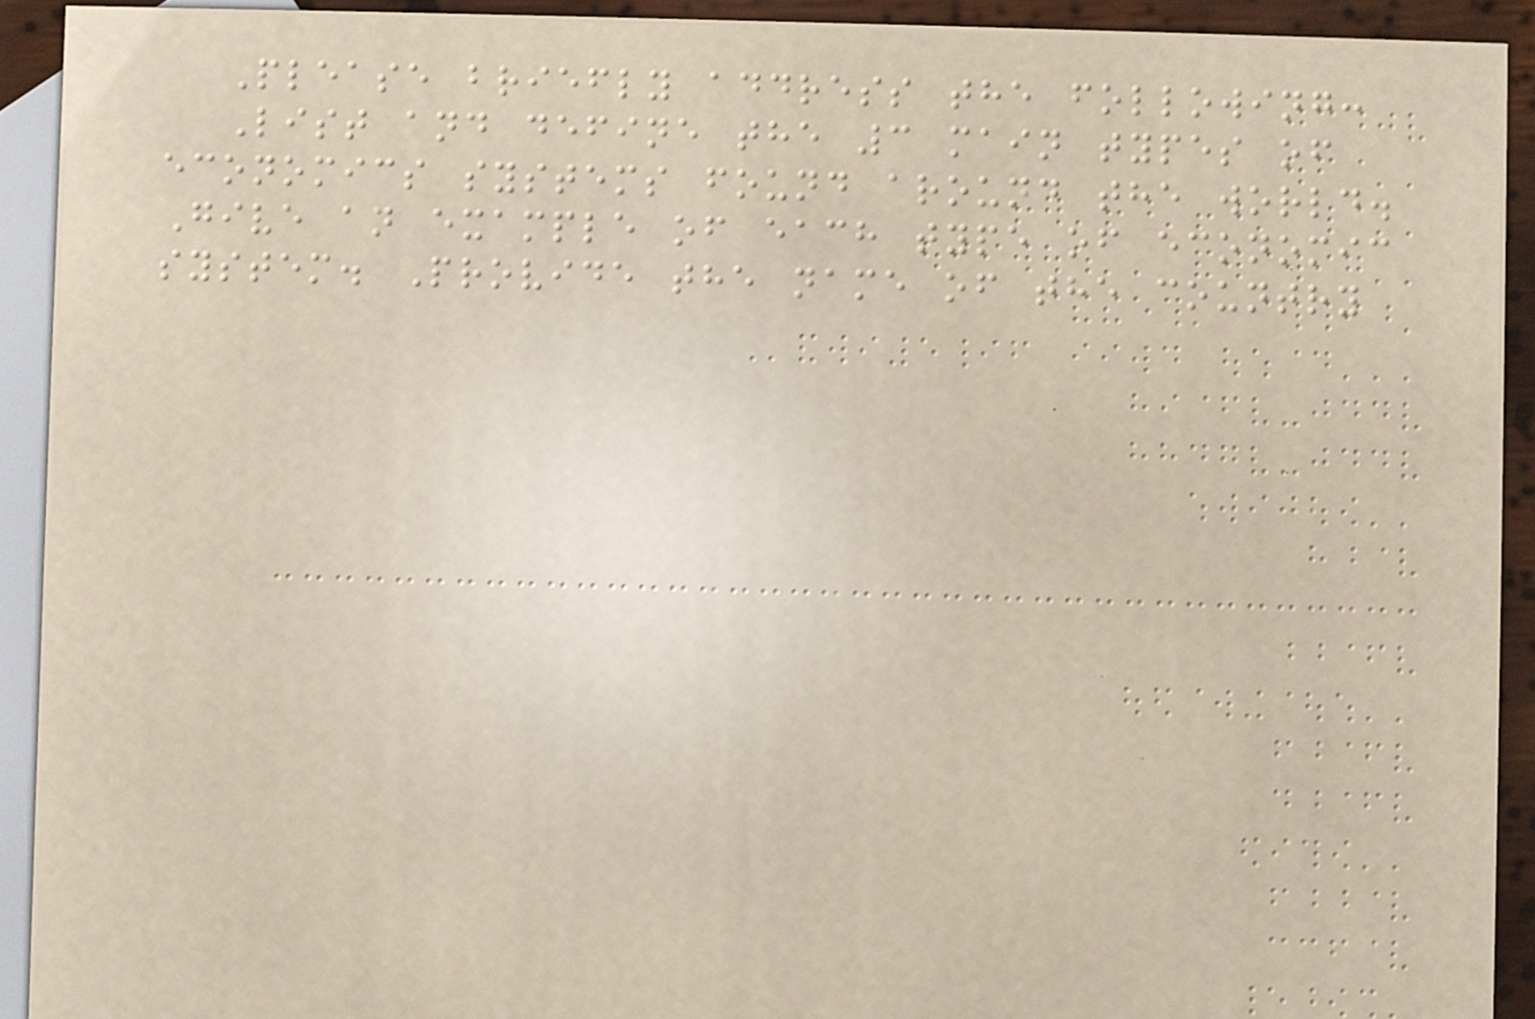Please briefly address the following:
List and define the 3 main types of
economics systems found around the world.
Give an example of each type of economic
system. Provide the name of the country
